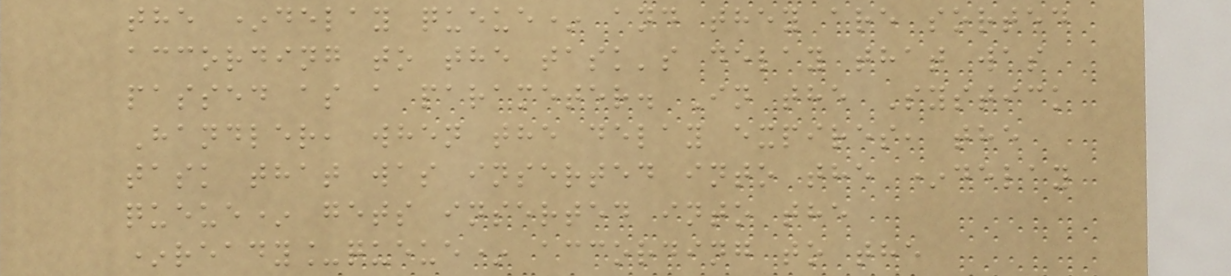the *delay queue* and they are sorted
according to the task's delay that was
passed as a parameter. In the Systick
Handler, when the delay expires, the
task that was inserted into the *delay
queue* gets inserted into the
*ready_queue* according to the
